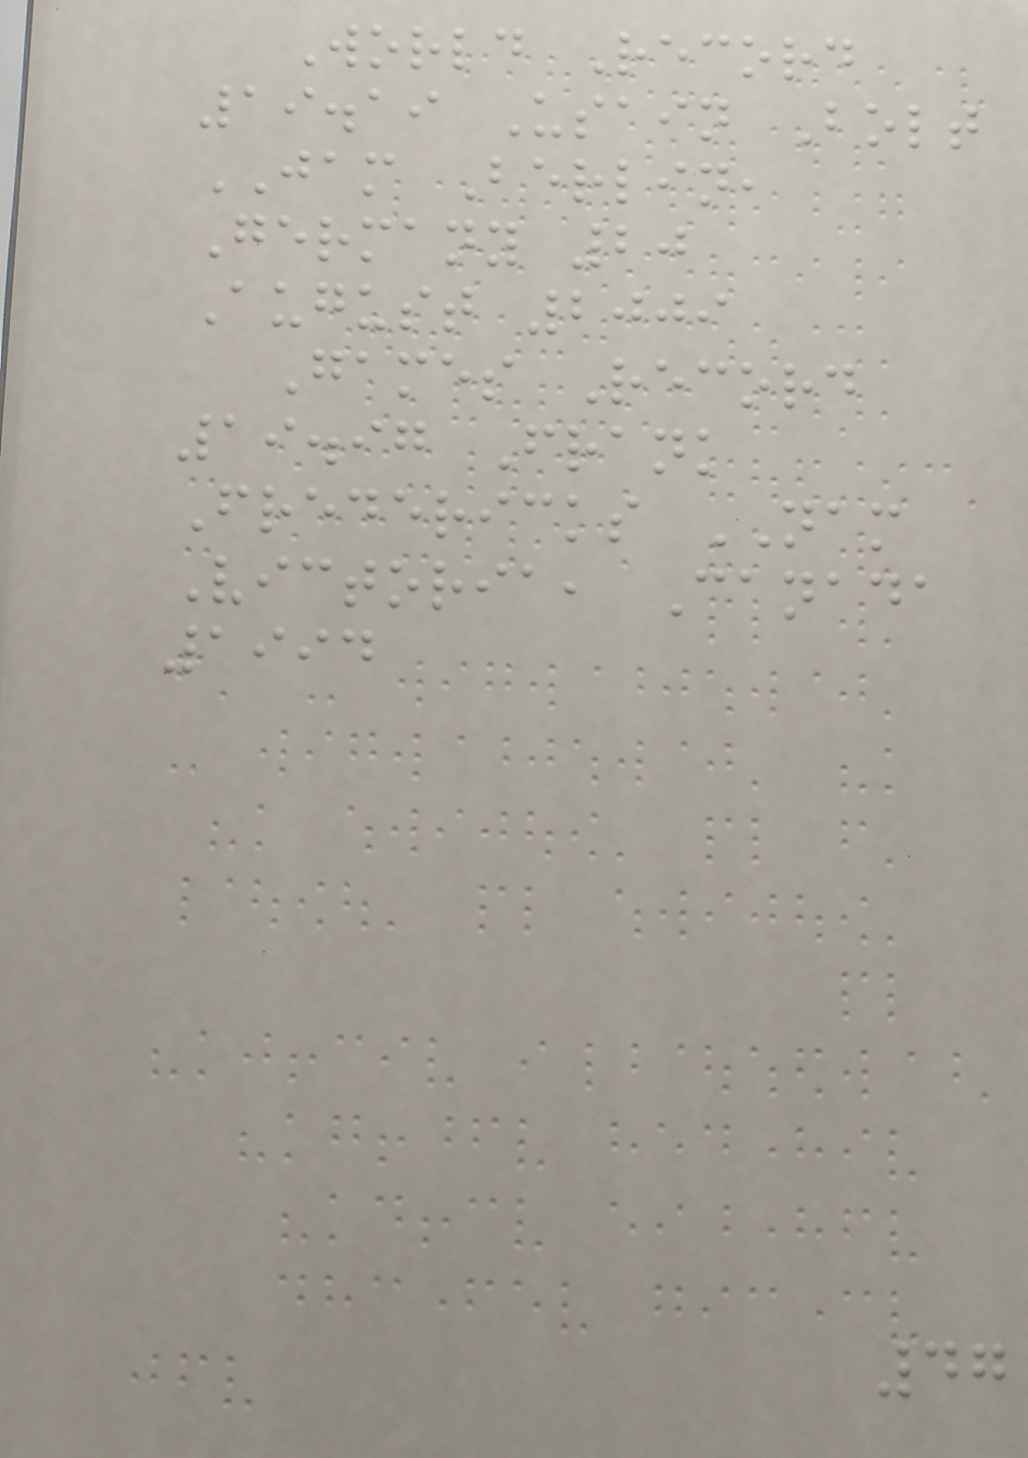World Record
19.19 Usain Bolt
JAM Berlin,
Germany 20
August 2009
Games Record
19.97 Frank
Fredericks NAM
Victoria, Canada
1994
47
